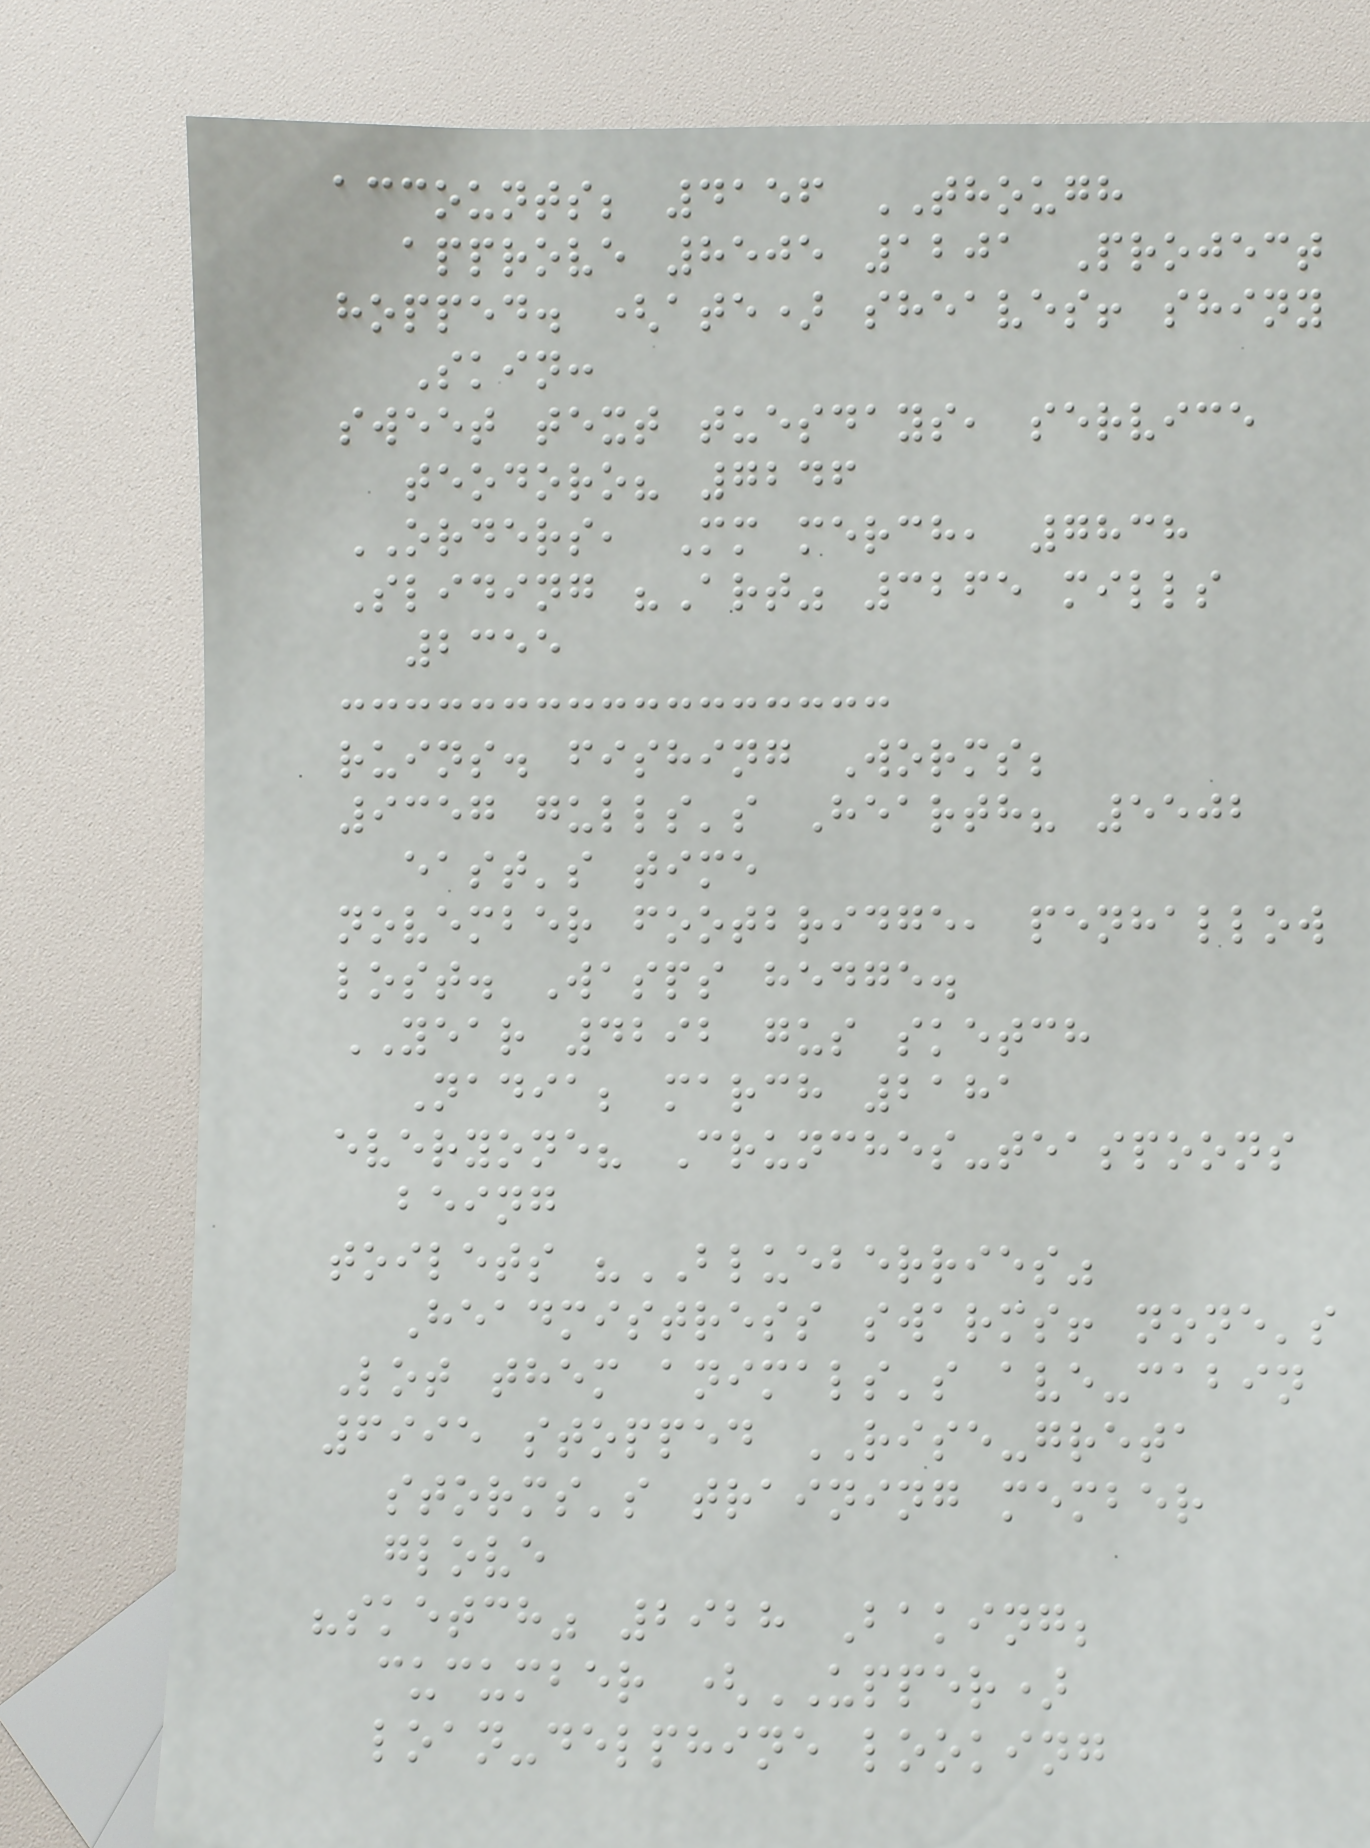accounts; 4156 THOUGH
approve 8505 1201 Project
hopped. (ate) sheaves! shiny
Skin:
sweet text tuesdays, service
teodoro? 7246
ORDERS, Mm merch, 7838
Sliding "Art" 3265 mills
2355
ruins. fishing Worms;
9357 gulls's Hearth? 5502
east's time
november footbridge, penhallow
lost. Wasps hedge.
YEAR 4292 gus sketch
Nadia; march 2181
everyone? Crunches-teaspoons
being
toilets "BLUEBERRIES"
Headmistress swarms! none's
Lot them animals's ave-cabin
6995 stopped RISE-greta
storms's training member
glove
"sketch" 2928 Baking;
cucumber (UPPER)
loan-delphine looking
